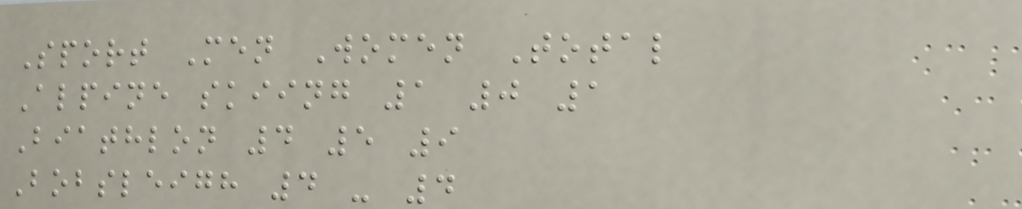Sport Men Women Total
Alpine skiing 1 0 1
Biathlon 4 5 9
Bobsleigh 4 - 4
